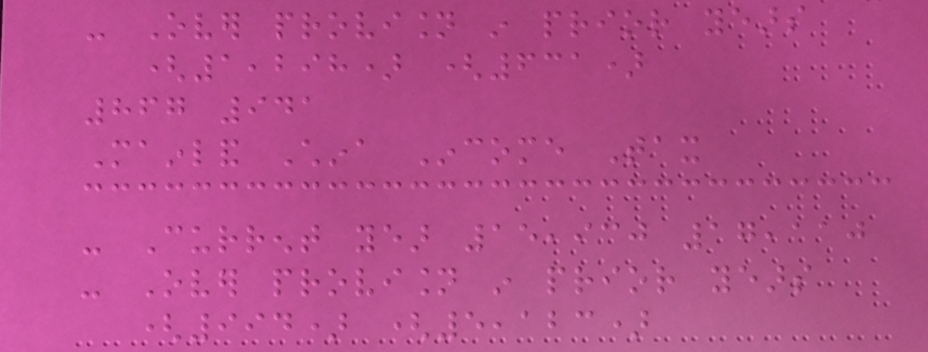- Over provision in prior years
(1,298) (631)
867 941
Mainland China Income Tax
- Current year 15,930 17,110
- Over provision in prior years
(994) (5,123)
